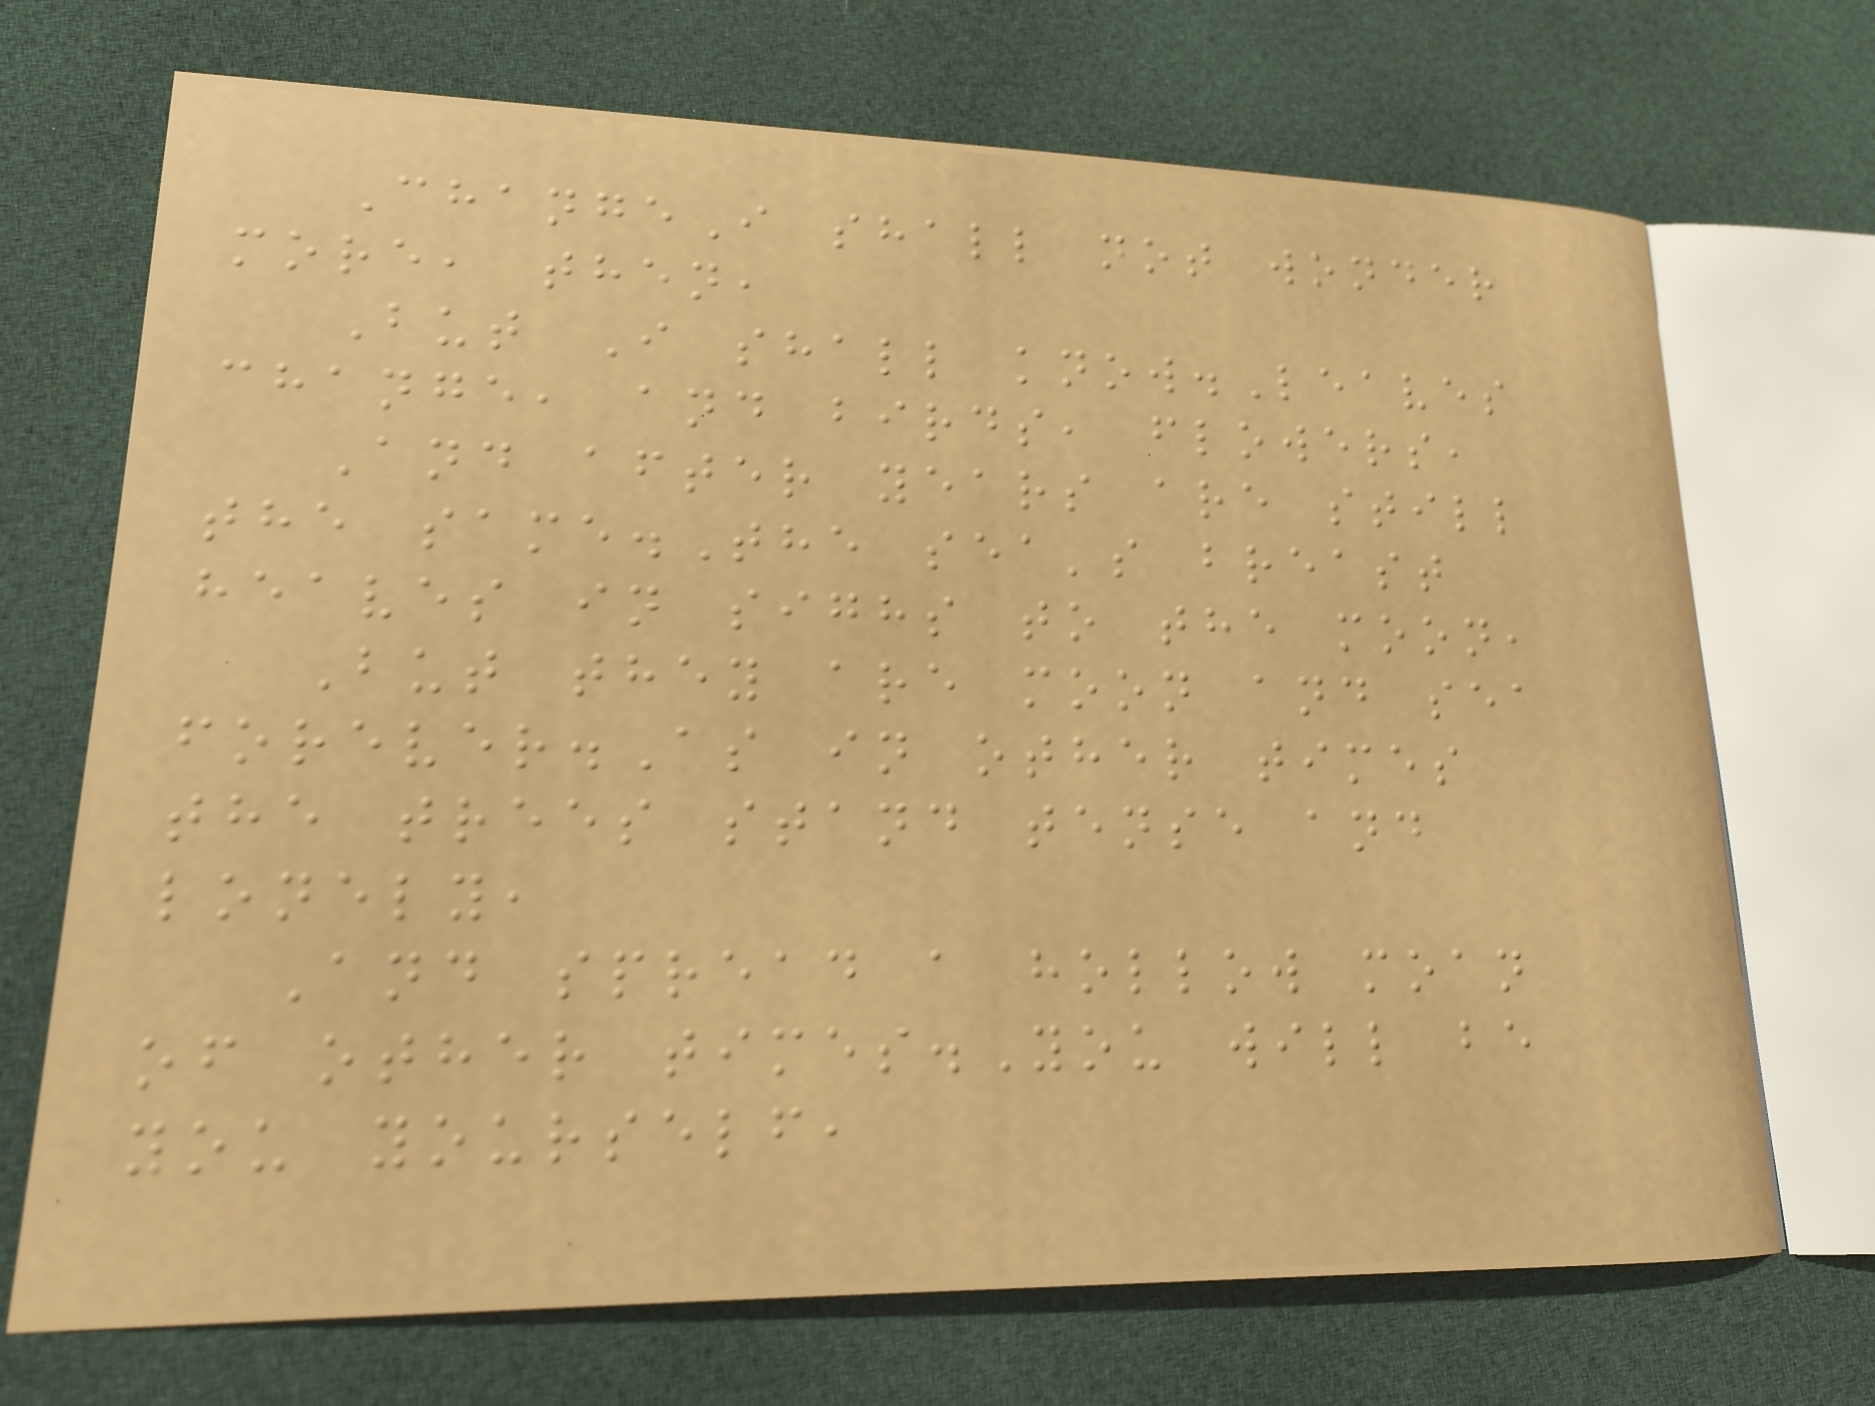ChangeI shall not wonder
more, then,
But I shall know.Leaves
change, and birds, flowers,
And after years are still
the same.The sea's breast
heaves in sighs to the moon,
But they are moon and sea
forever.As in other times
the trees stand tense and
lonely,
And spread a hollow moan
of other times.You will be
you yourself,
